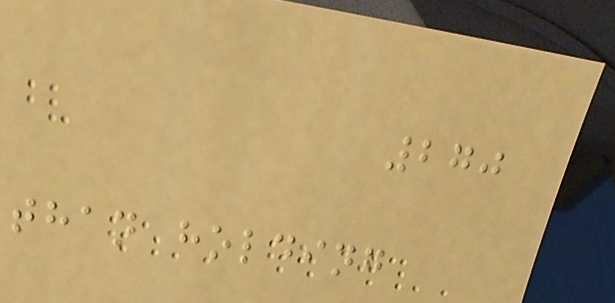270
than holding
